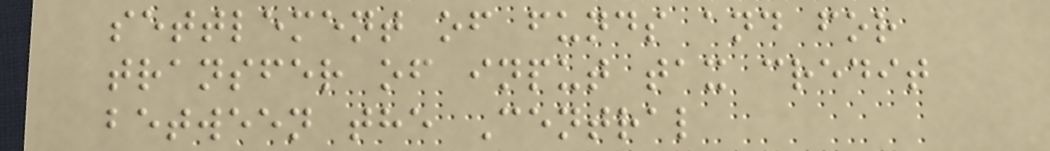settlement of funds and for
transfer of input tax credit
between the Central
